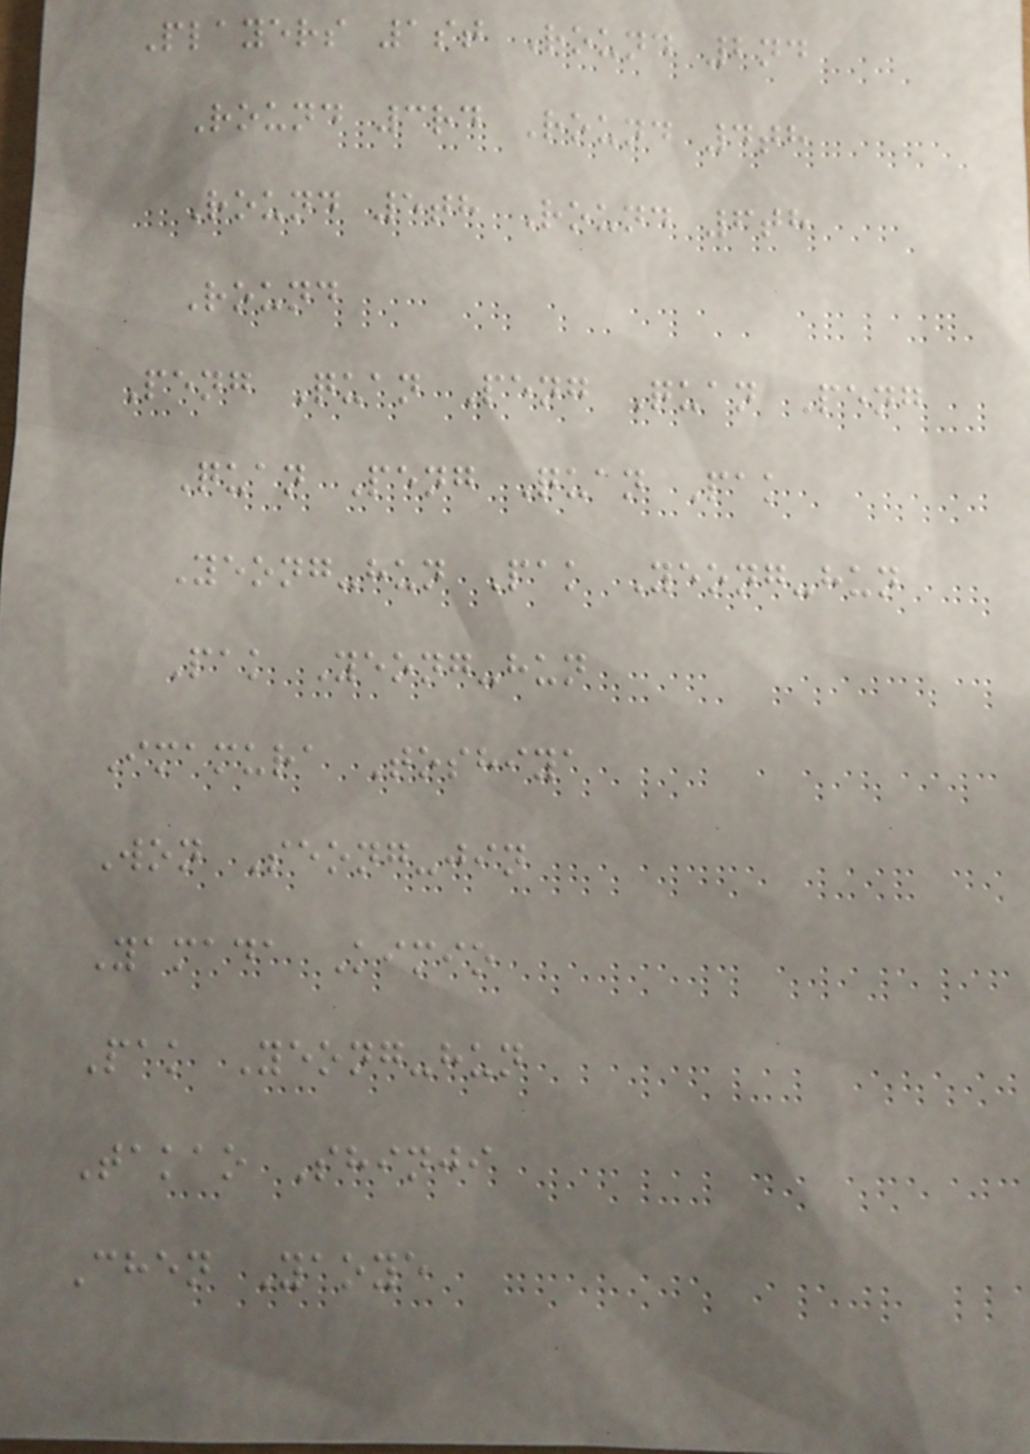Players 1st Round 2nd
Round 3rd Round 4th
Round 5th Round 6th
Round
Peng Quan Peng Quan Peng
Quan Peng Quan Pak
Yeong-hun Pak Yeong-hun
Pak Yeong-hun
Imamura Toshiya
Won Seong-jin
Yamada Kimio
Pak Yeong-hun
Takao Shinji
Chen Yaoye
